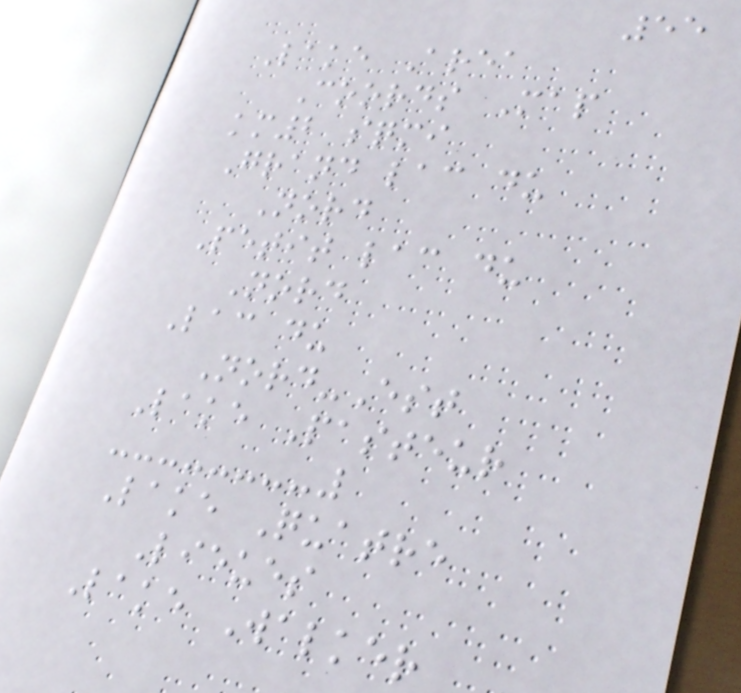55
Lake Area
Coords Map
km2 sqmi
Grand lac du
Nord
Petit lac du
Nord
Lac du
Nord-Est
Lake Pasteur
Lake Quatre
Lieues
Lake Walker
